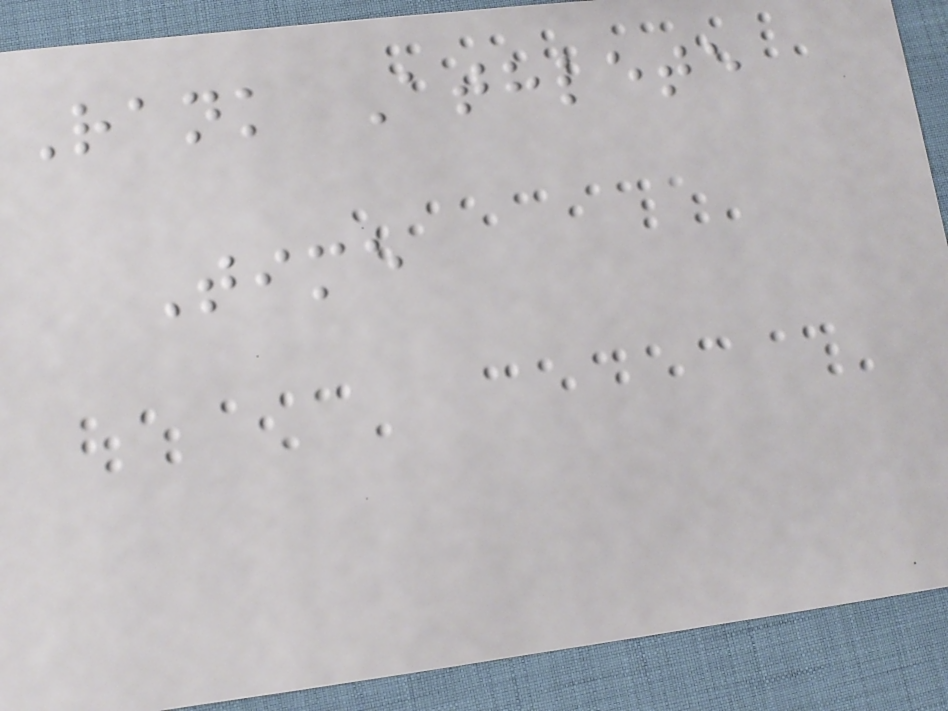Rank Athlete
Time
